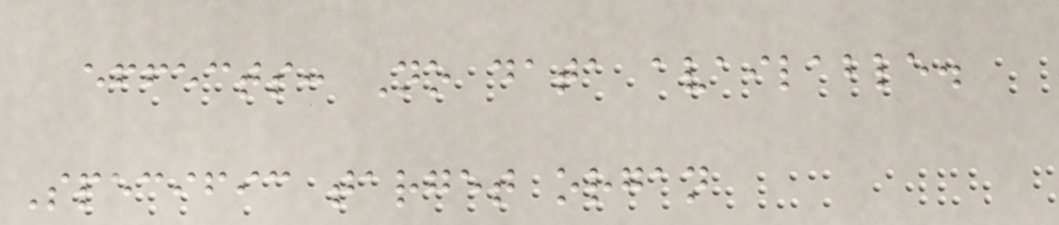effects: No data available.
Specific target organ
